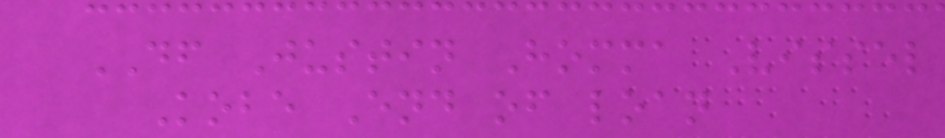DF Justin Homma Vissel
Kobe End of loan
